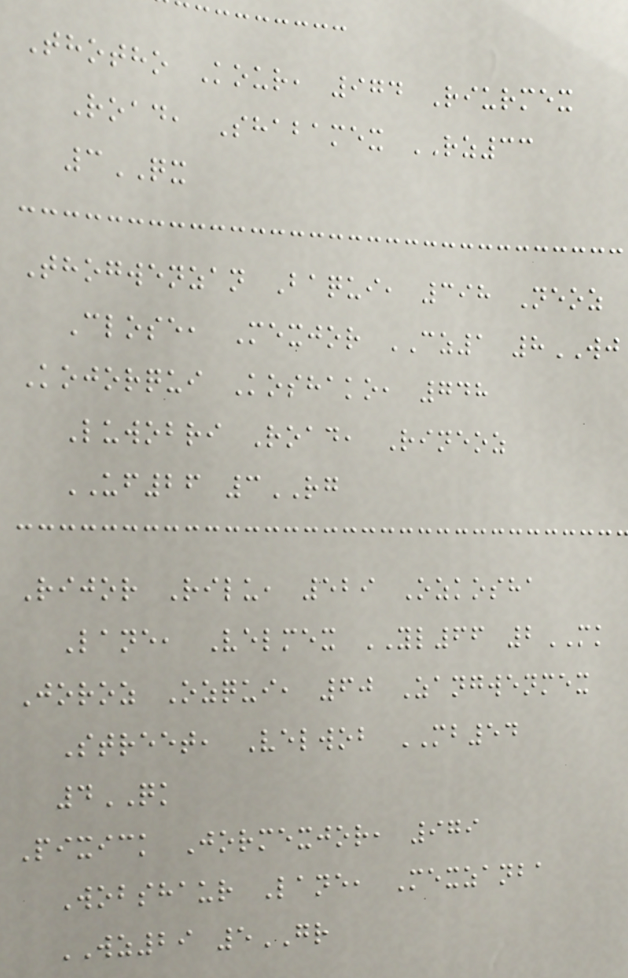Thotho Kour, 974 Riurmex
Road, Shabamex RZ33
3QX
Thogwenzan Baqui, 398 Neoz
Close, Mexjor CZ1 8WJ
Kojorqui Koshako, 748
Luwobri Road, Rineoz
UF26 3RG
Rijor Rilu, 529 Ozkosha
Lane, Velmex YL66 2MK
Joroz Ozqui, 60 Zangwenmex
Street, Velwob MB54
4QK
Pixick Jormexjor, 979
Wobshaur Lane, Mexzanba
WZ29 5GR
